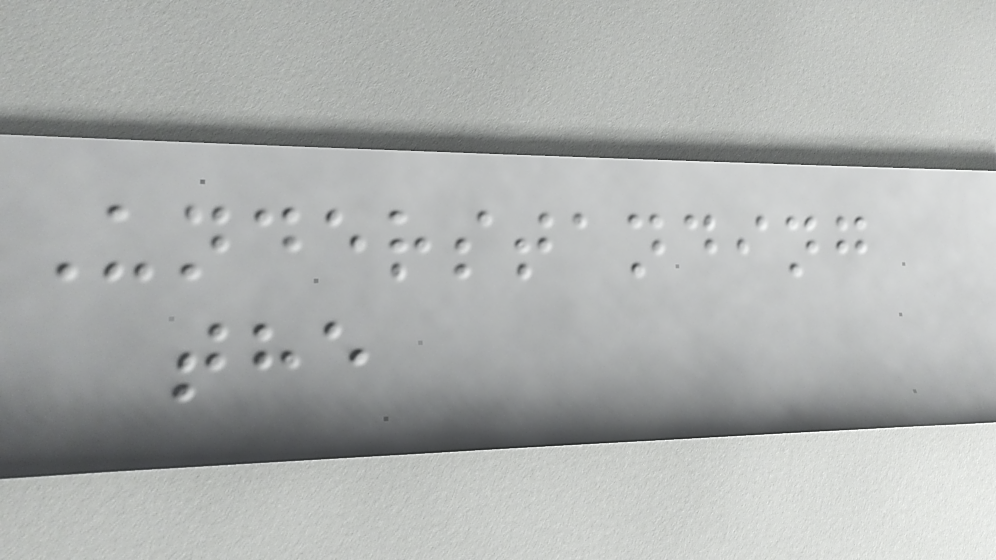Understanding
the
